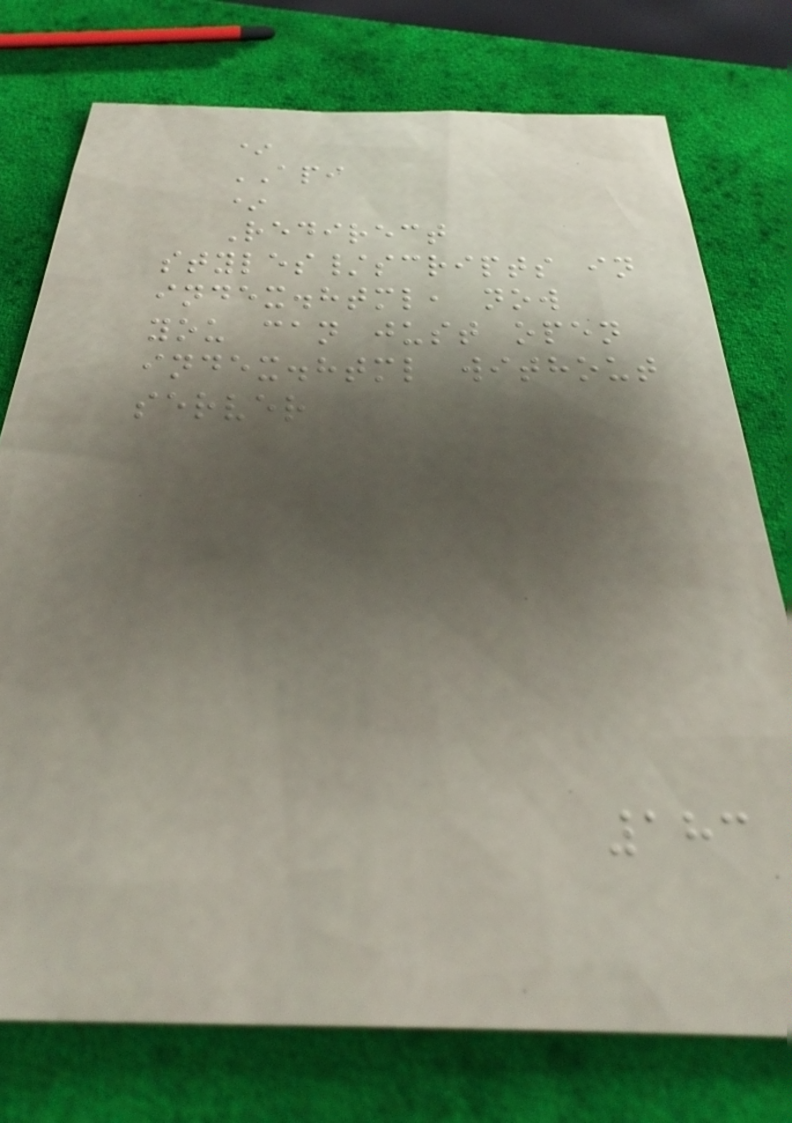*
API
*
Redirect
styles/scripts in
index.html, now
you can just open
index.html without
server
183
